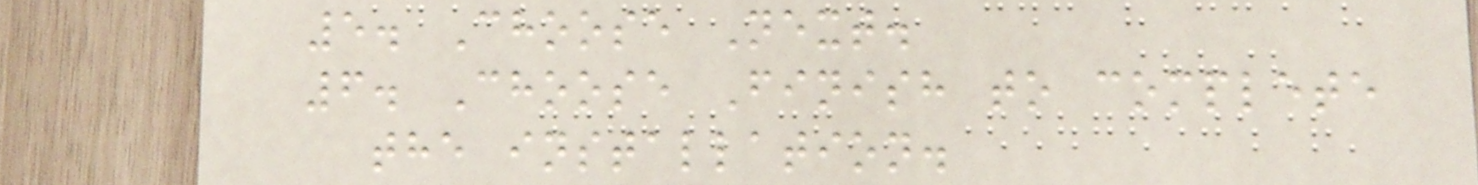5. Choose Next.
6. Choose Finish to complete
the installation.
